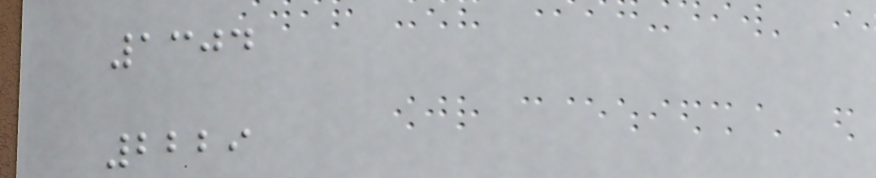1304
2229
